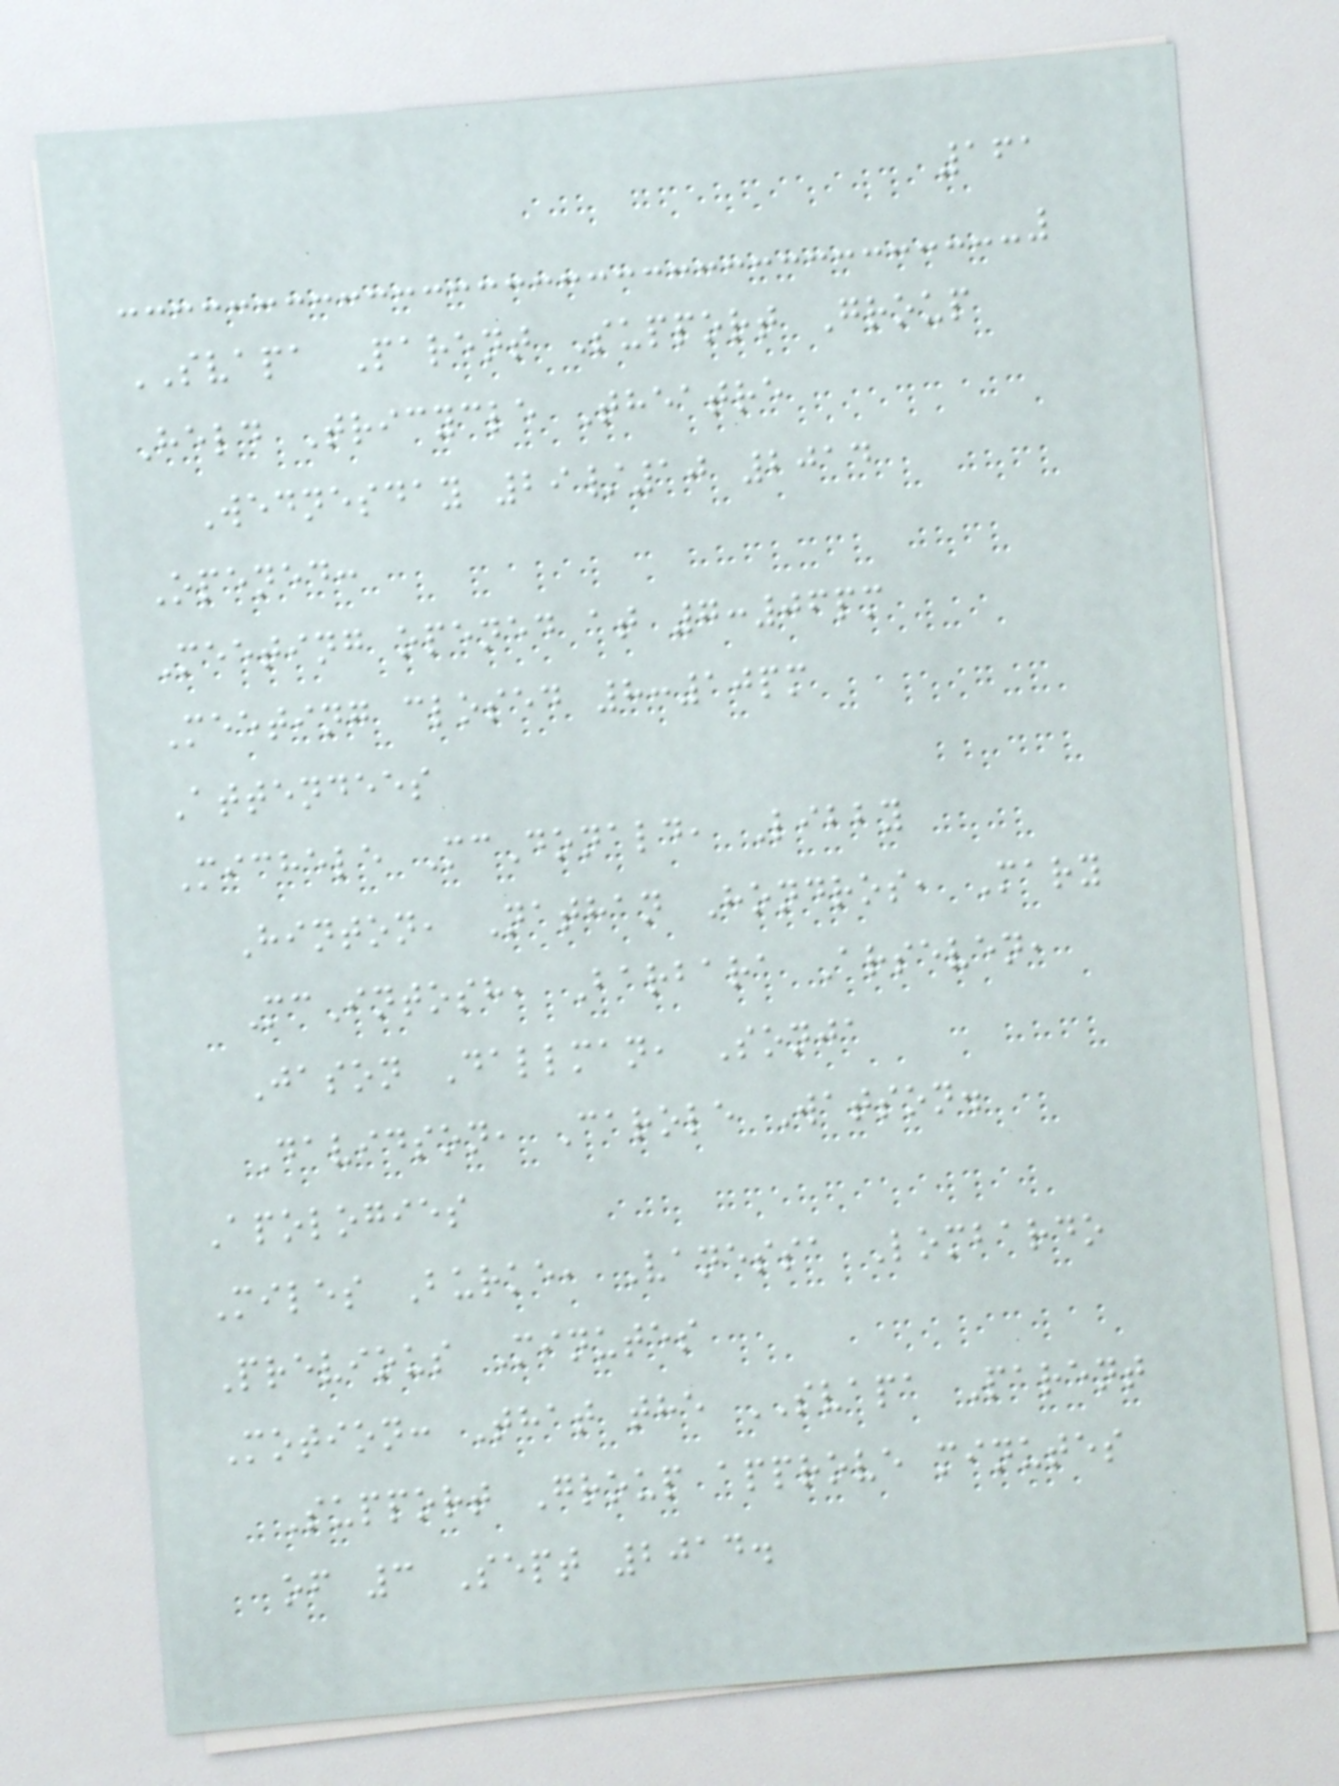161
SVAPA Parent Support Group
Held Tricycle Theatre
Wednesday 29/10 2014
Opened:
Meeting opened at 7:06pm
Meeting closed 8:10pm
Attendees
Michele McDonald, Libby
Hinton, Nathan Hondros, Mary
McIntosh, Barbara Arseven,
Jason Dallman, Sonja
Davidson, Carole Watson.
Apologies
Miles Burke, Vanessa Lombardo
Previous Minutes
Motion: That the SVAPA Parent
Support Group approve minutes
of 3 Sept 2014.
